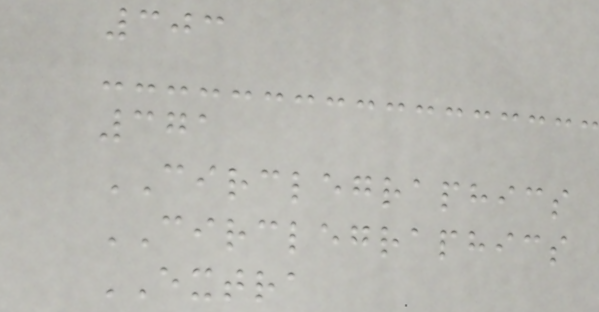303
371
CIRCLEGRAPHICS
CIRCLEGRAPHICS
EXTRA
